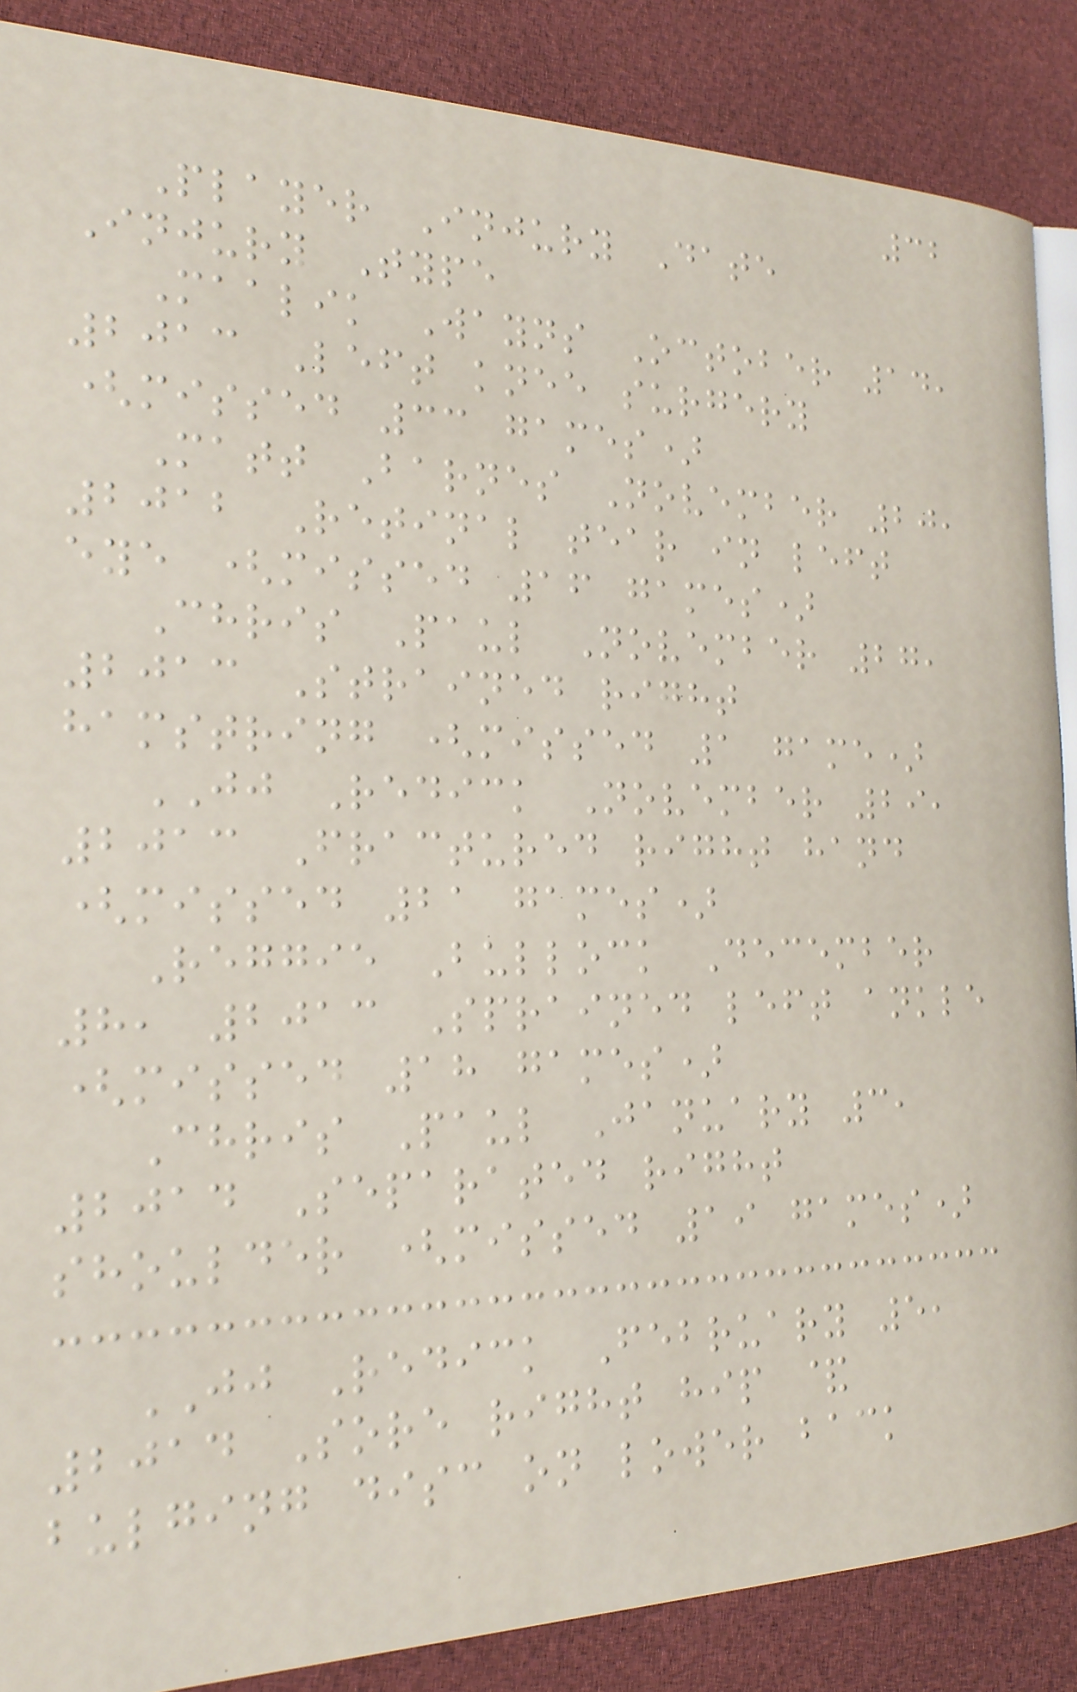32
Player Injury Date
Injury Type
Maalik Wayns October 14,
2013 Left knee surgery
(missed 33 games)
Matt Barnes November 20,
2012 Retinal tear in left
eye (missed 16 games)
Chris Paul November 27,
2013 Strained right
hamstring (missed 1 game)
JJ Redick November 29,
2013 Fractured right hand
(missed 21 games)
Reggie Bullock December
8, 2013 Sprained left ankle
(missed 18 games)
Chris Paul January 3,
2014 Separated right
shoulder (missed 19 games)
JJ Redick February 5,
2014 Sore right hip &
bulging disc on lower back
